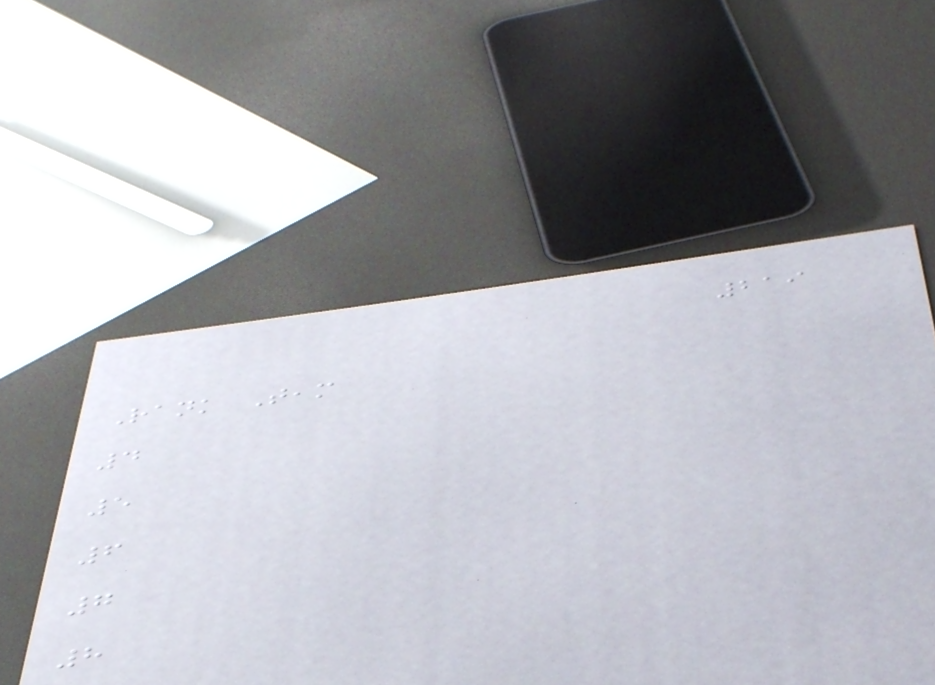219
Rank Team
4
5
6
7
8
